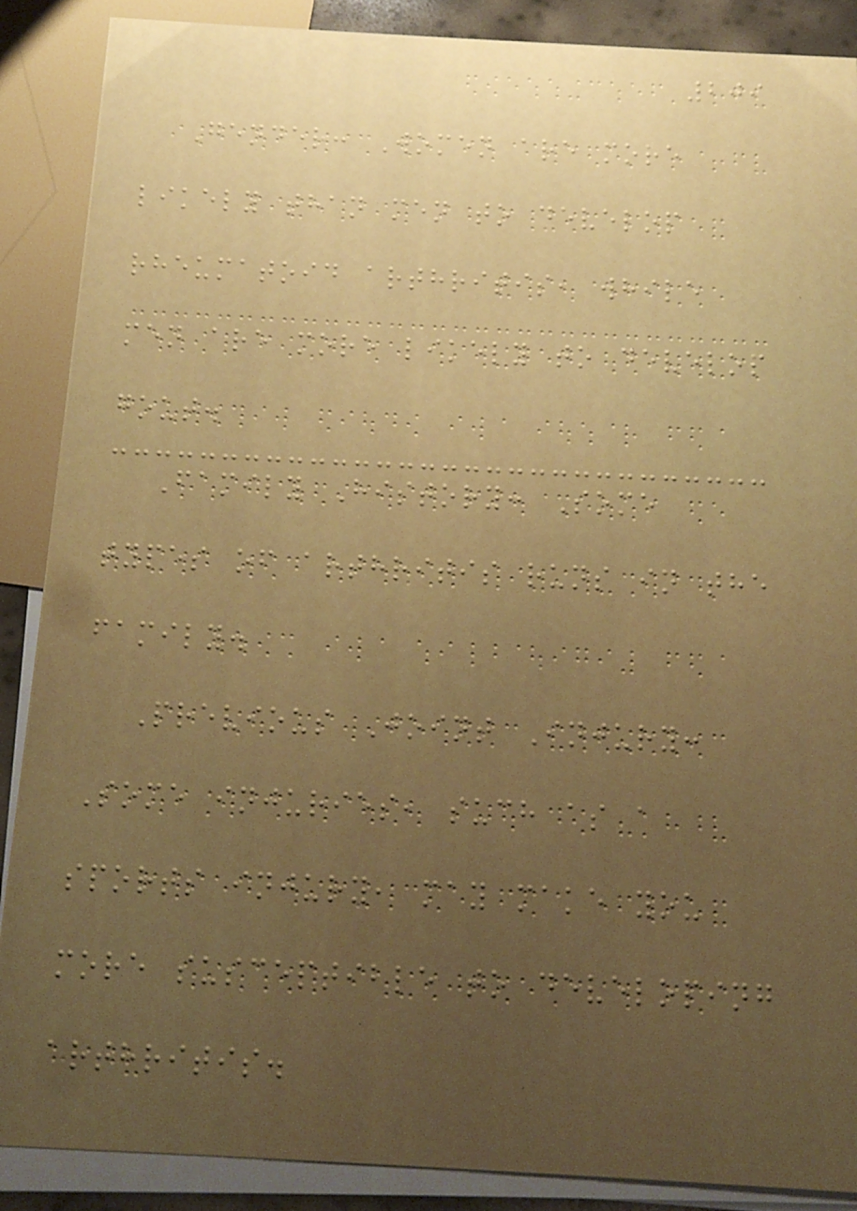209
Gender: Women are more
likely than men to develop
rheumatoid arthritis, while
men are more likely to develop
gout.
Family History: Some
types of arthritis runs in the
family.
Previous Joint Injury:
Some injuries, such as a
sports injury, may make you
more susceptible to developing
arthritis.
